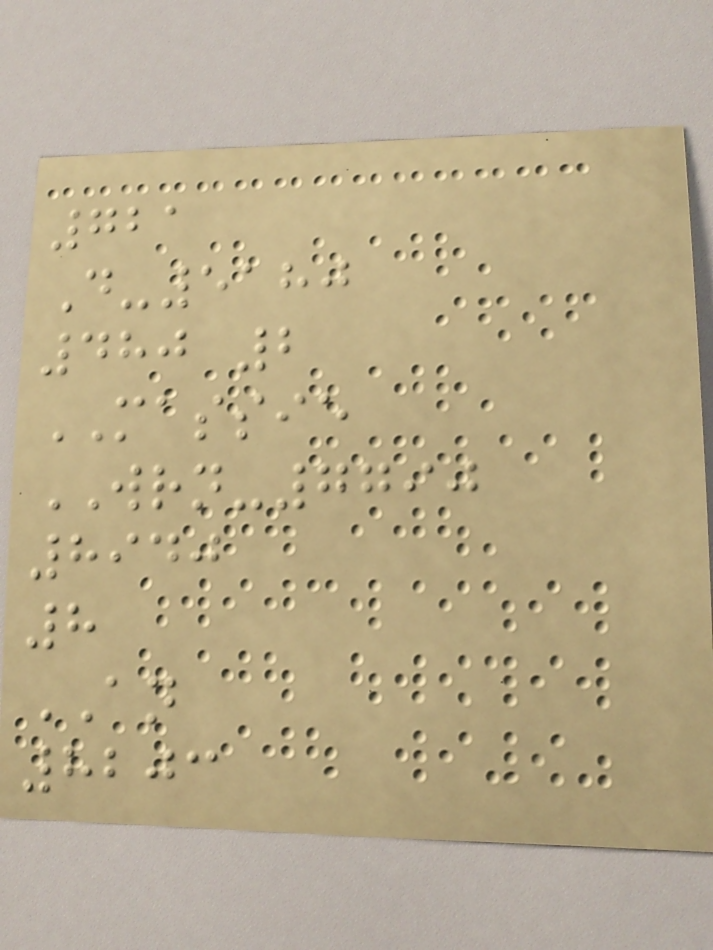721
D-5180
480 2
MASSIE
WRN-7790
8940
8
AN
8203
